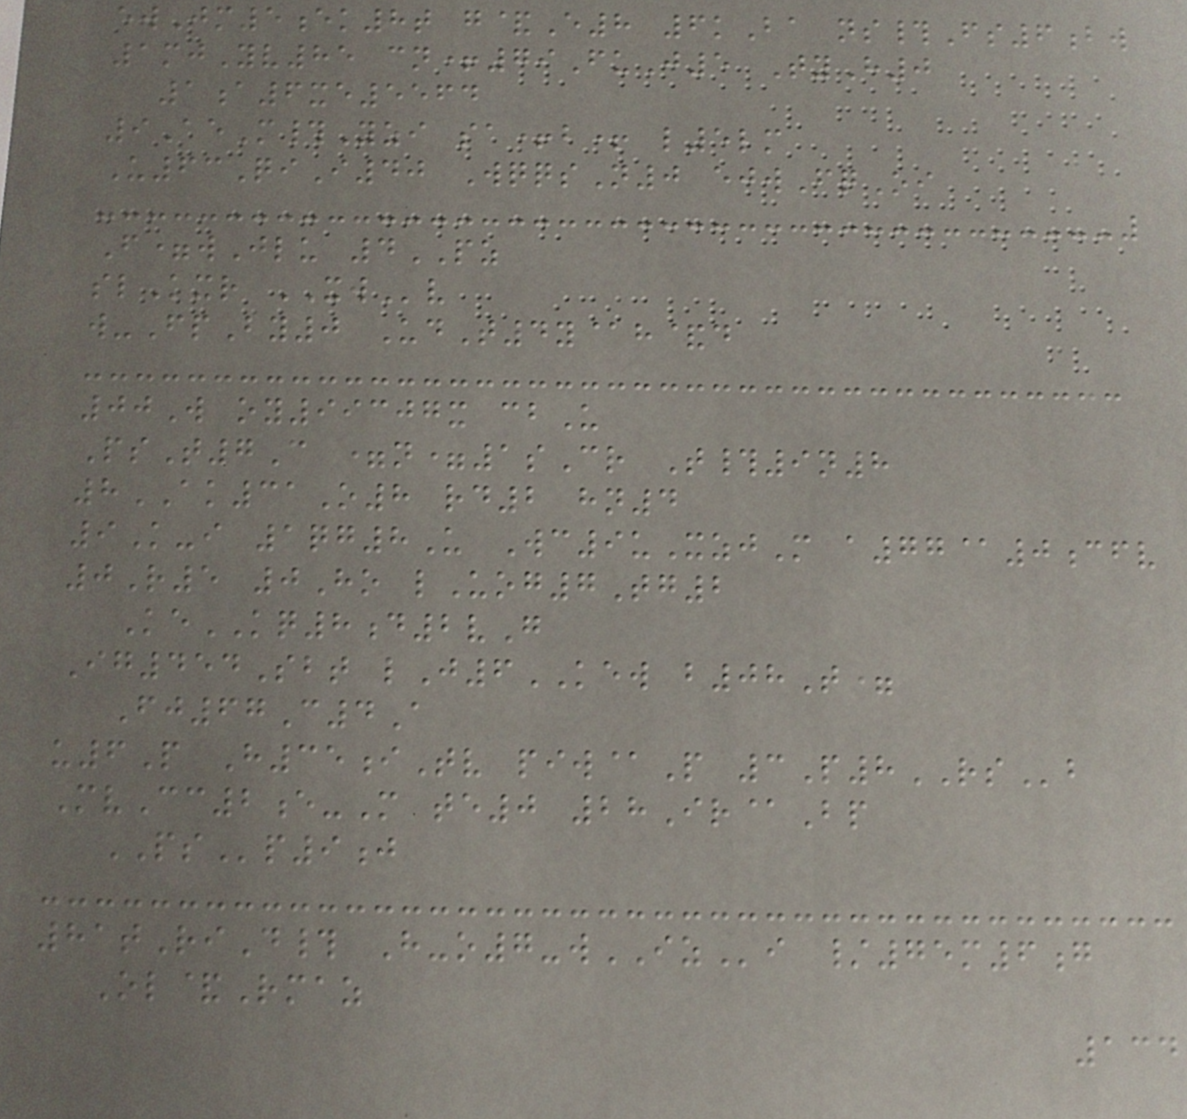ewJm5ek8t g&E8 6kBa ns#Fs6bw
1mjYv85 cn+79FuJ5 TyH0
1a6xe5564
9AeM#Yzi sa+b+ l5lm
U63QiI40 WqqsN0 ejwFqOi
F=wJlu 4PZ
slKxr XWv
w-FpBy0 UdT4y@h&d
00W oy99307x cbU
PsT7C =n=1sCr T#9n8
8AK31O8 rd2 hn4
9K-i 1qg8U Wc9uXzjM a77@0cfv
0R5 0Ho lUog7Tg2
KeKQ8d2vG
Ig454Sbt lJ6KEW b08T=
Fj67C4A
u6P H35iTv piw@P 3P8RSb
MvCc2e-M te0 28Ir@Bp
PSp9j
81tRiD# H-o7-wIZi /75m6g
Ol&Rmaz
134
